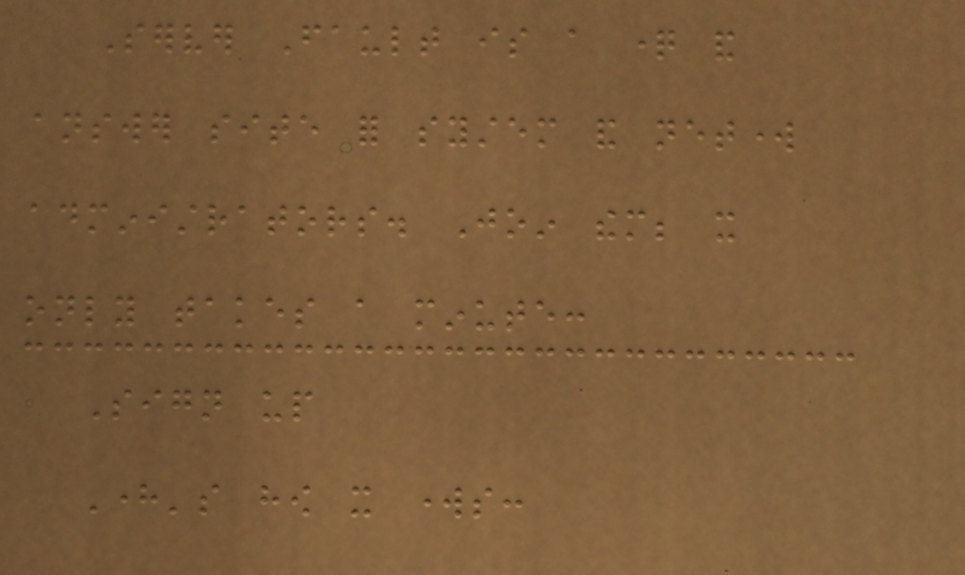Server Fault is a question and
answer site for system and network
administrators. Join them; it
only takes a minute:
Sign up
Here's how it works:
